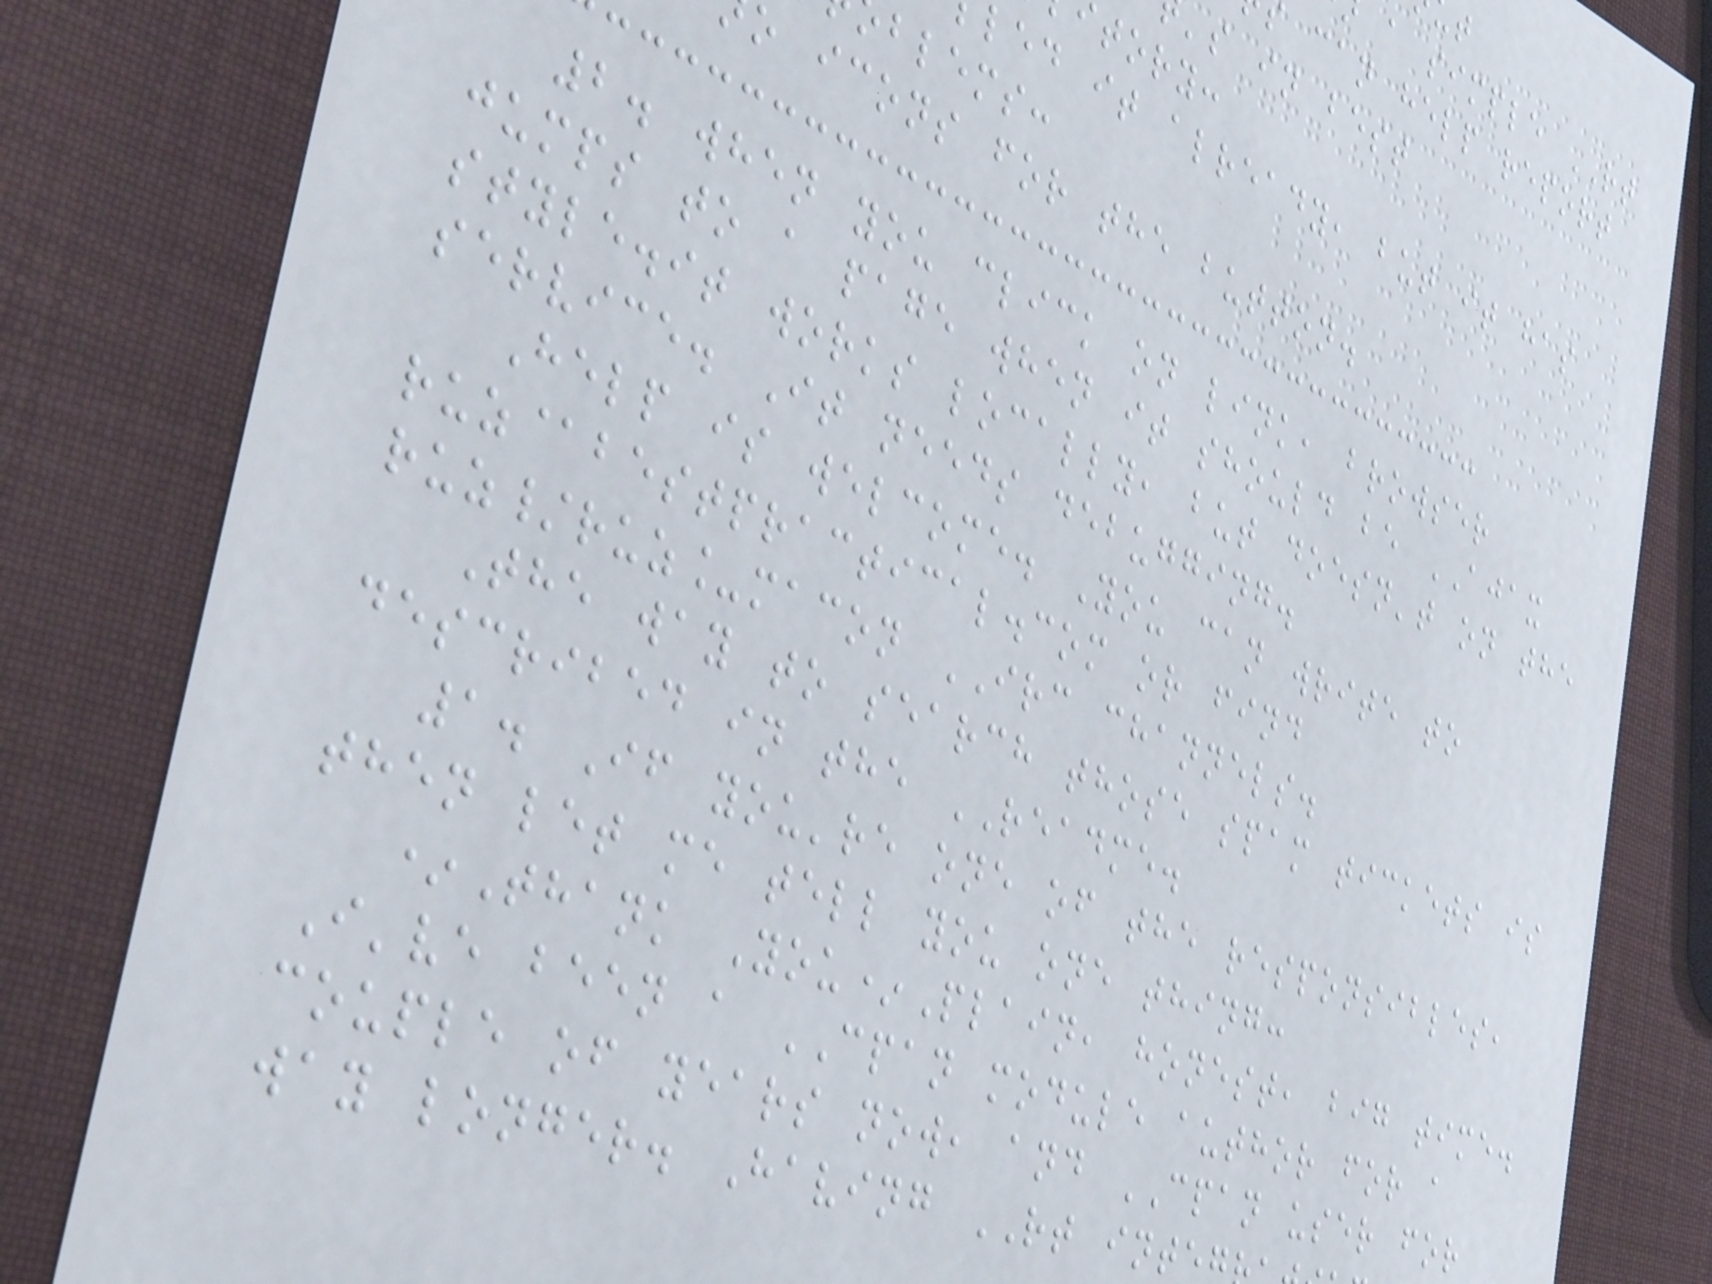a simple RT
can help report
's in best
led it already, but it has
blems:
o icons for the button.
2. when you click on link, browser
jumps to a page when it should be AJAX
style.it works locally, but doesn't on the
service. It needs debugging.
Help is welcome. You can write to
ruz@bestpractical.com or find
ruz/ruz_macon IRC channels.
The way to search those spam tickets is
described in the README.
1. If you're one of the responsibles,
then let me tell you one thing:
*Thank You*Plain, honest, big time.
I've been a CPAN module author for a
couple of years now, and CPAN user for
way longer. Having RT inte
